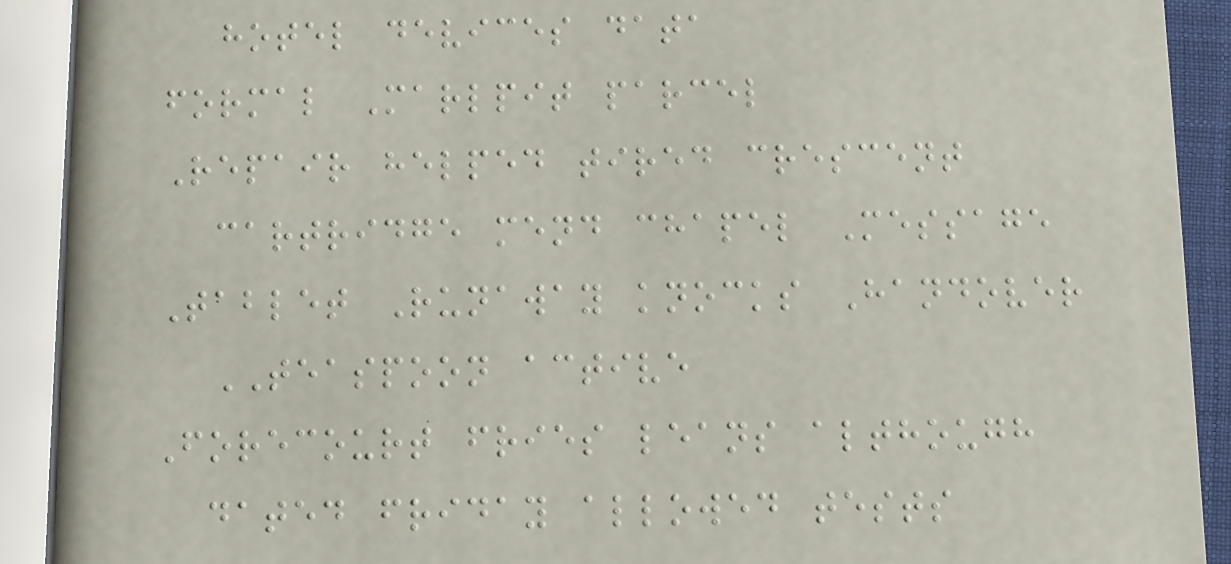hotel devices data
formal Marlpit parcel
Repair helped tired crescent
cartridge mend chapel Message
Tablet Runaway knocks Handover
TEASPOON active
Forecourt fries leans although
dated friday allowed tests
